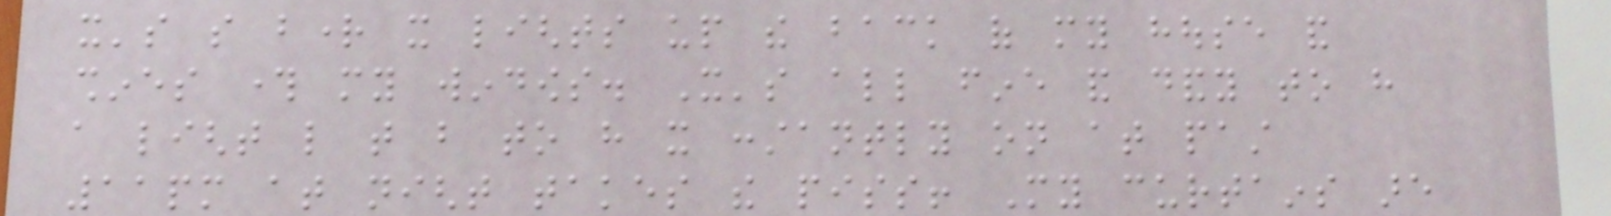it's so bright it lights up the back of my house and
shines through my windows. It's all fine and dandy to have
a light like that but to have it constantly on at past
11pm at night takes the piss! My curtains are
